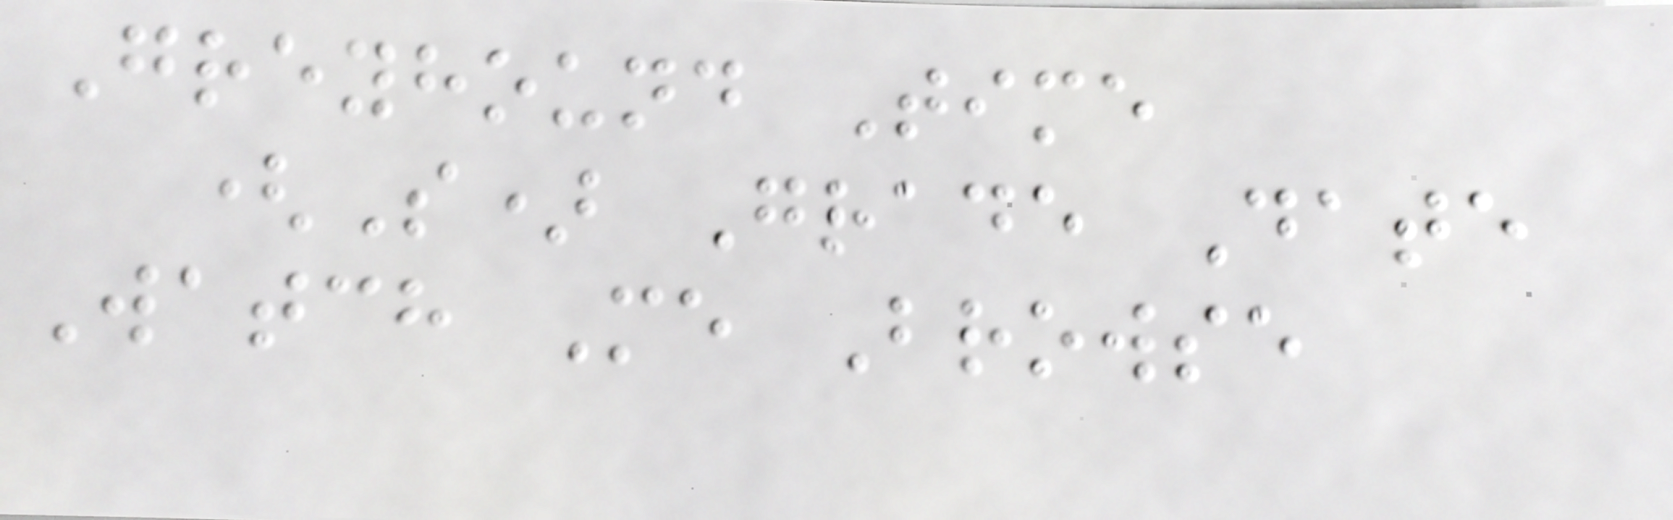Greyhound Time
(S) Grade Date
Watch Me Browse
